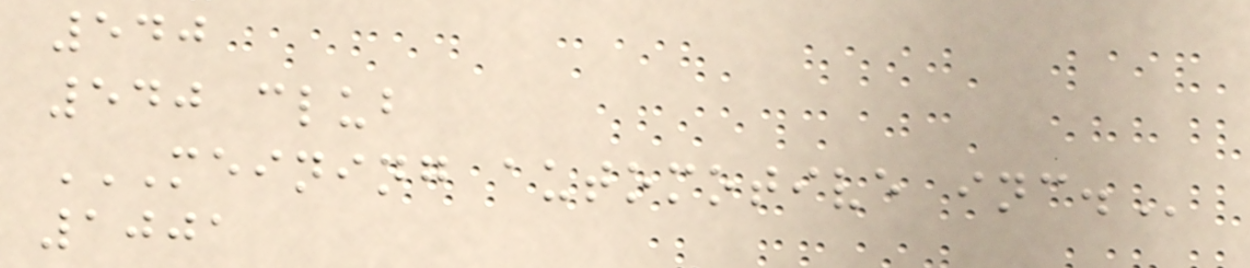540
540 club
MEINING AUTOMOTIVE INC.
1001
